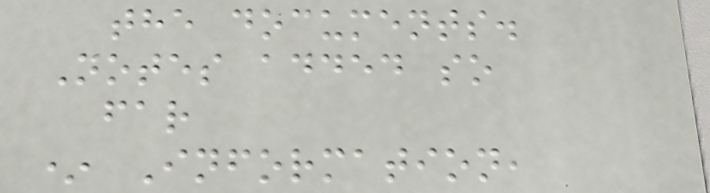the documents.
Notes added so
far
* Information,
